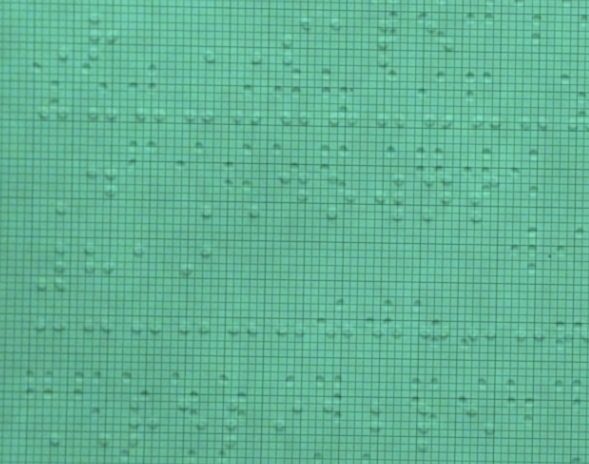R SALE
D DOWNS
819
RELIABLE
